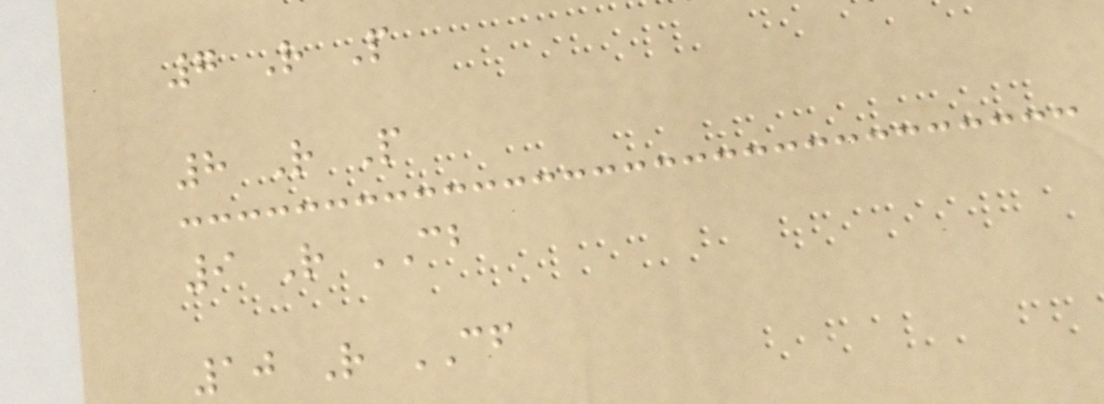7 R P
8 R P
9 R CB
10 R CF
